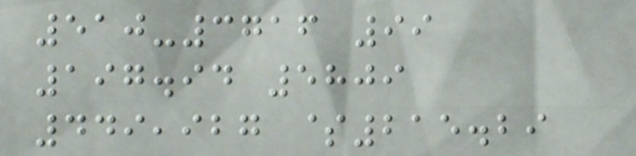510-3716 99
197.94 5809
449,927 $215.29
